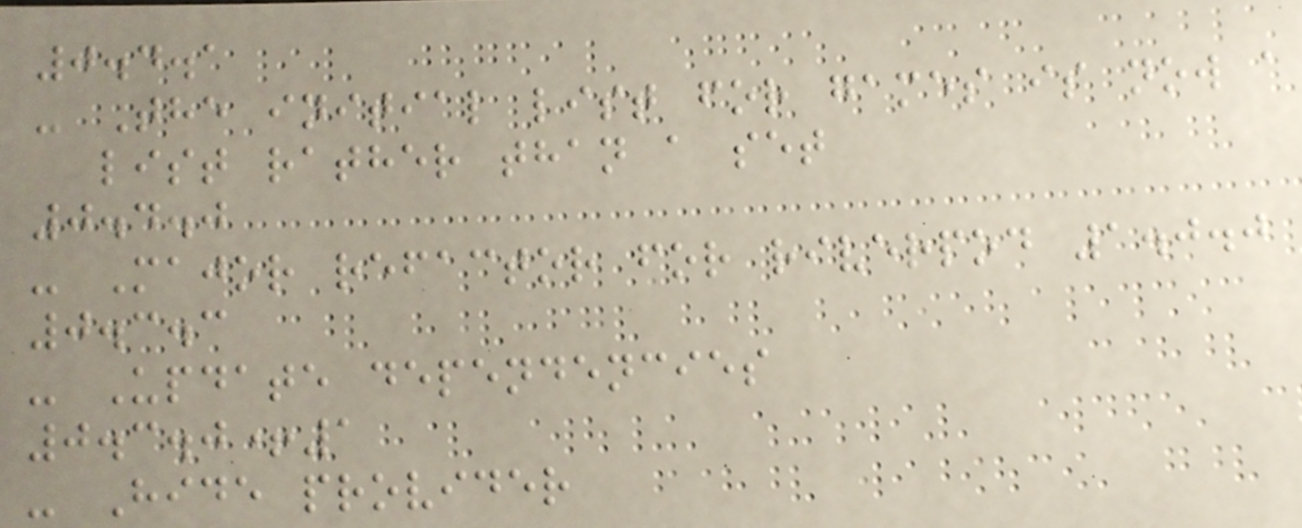0.4.1
- The initial list for games is now a
list rather than a set
0.4.0
- Major refactor for riverpod 1.0.0
0.3.3
- Update dependencies
0.3.0+1
- Hide provider
